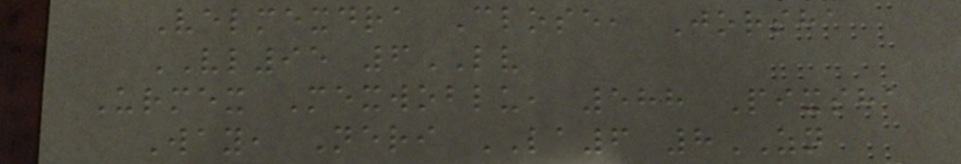Velmexdra Close, Jorsha
VL95 6LV
Urmex Mexwoblu, 588 Pixsha
Way, Neri LA6 8ZN
